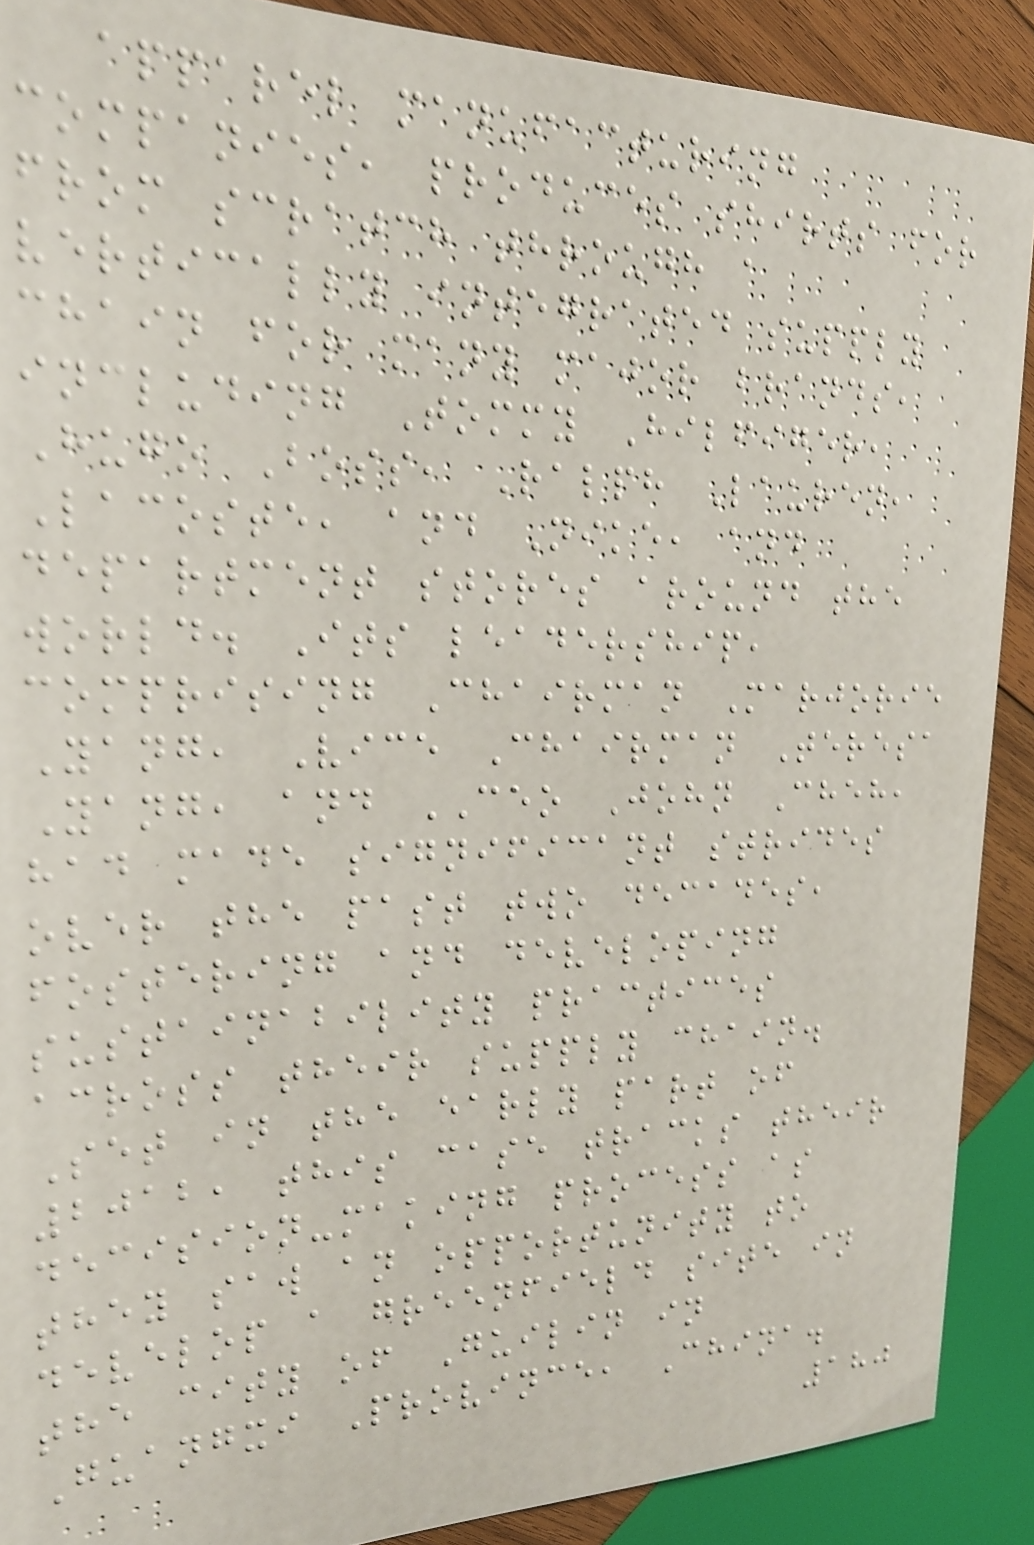apparel manufacturing
companies, produces shirts for
from scratch through a
vertically integrated supply
chain for many major brands,
including Tommy Hilfiger,
Hugo Boss, Ralph Lauren,
Lacoste, and Nike, and
department stores around the
world. Its leadership,
comprising Chairman Marjorie
Yang, Vice Chairman Teresa
Yang, and CEO John Cheh,
had made significant strides
over the past two decades,
fostering and developing
sustainability practices
across their supply chain.
Set in the early part of
2012, this case tracks their
decision-making process as
they saw an opportunity to
develop a greenfield site in
the city of Guilin in
Guangxi Province, China.
180
